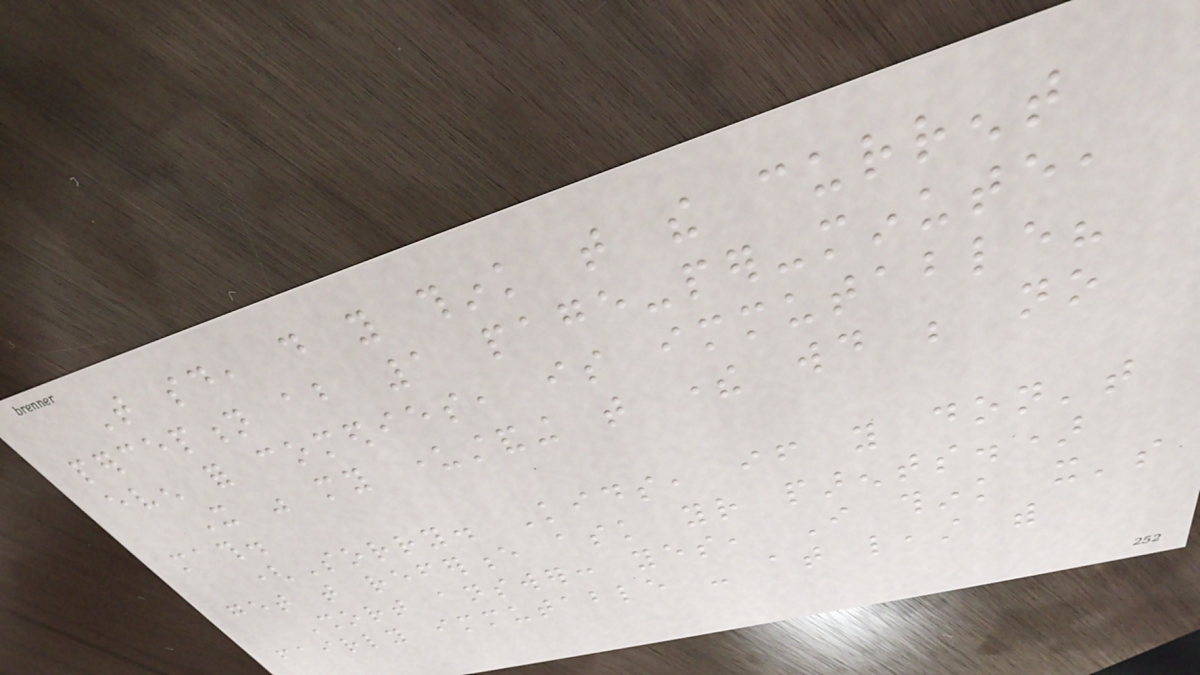That said, do you think that the current
perception about 1 page-per-minute,
even for comedies, is immutable?
It was my understanding that there would be no
math.
(Sorry. Kids, if you don't
get that reference ask your parents.)
Short answer: yes, I think it's
fairly immutable - at least with
